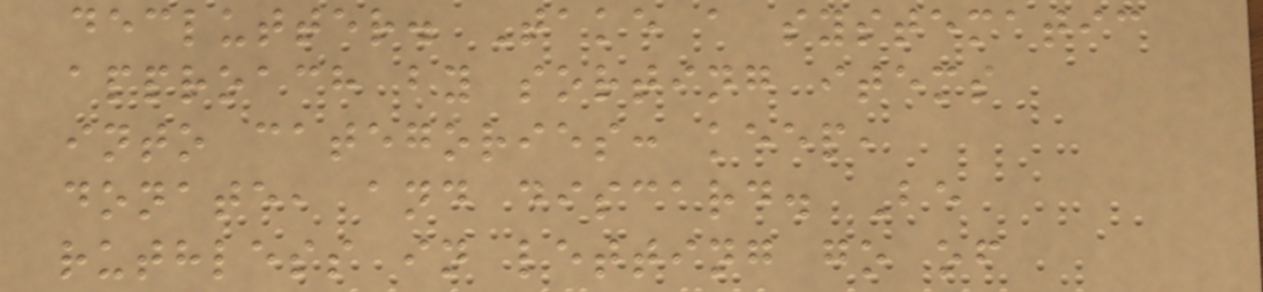declutter. Take a systematic
approach by sorting items
into categories: keep,
donate, and discard. Be
ruthless in letting go of
